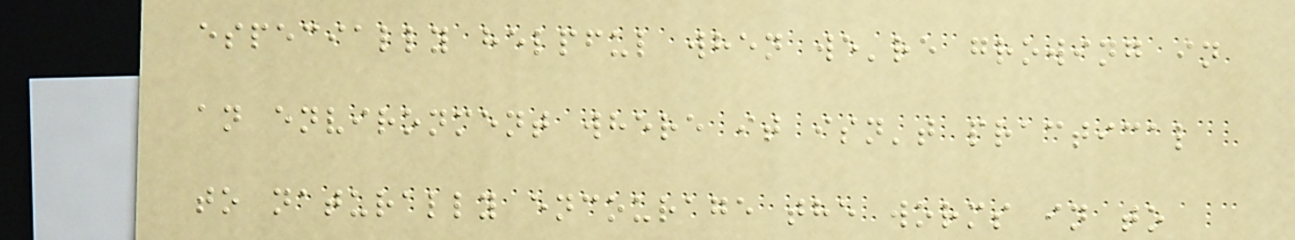especially helpful when we're growing in
an environment where it isn't practical
to naturally encourage the worms in to
